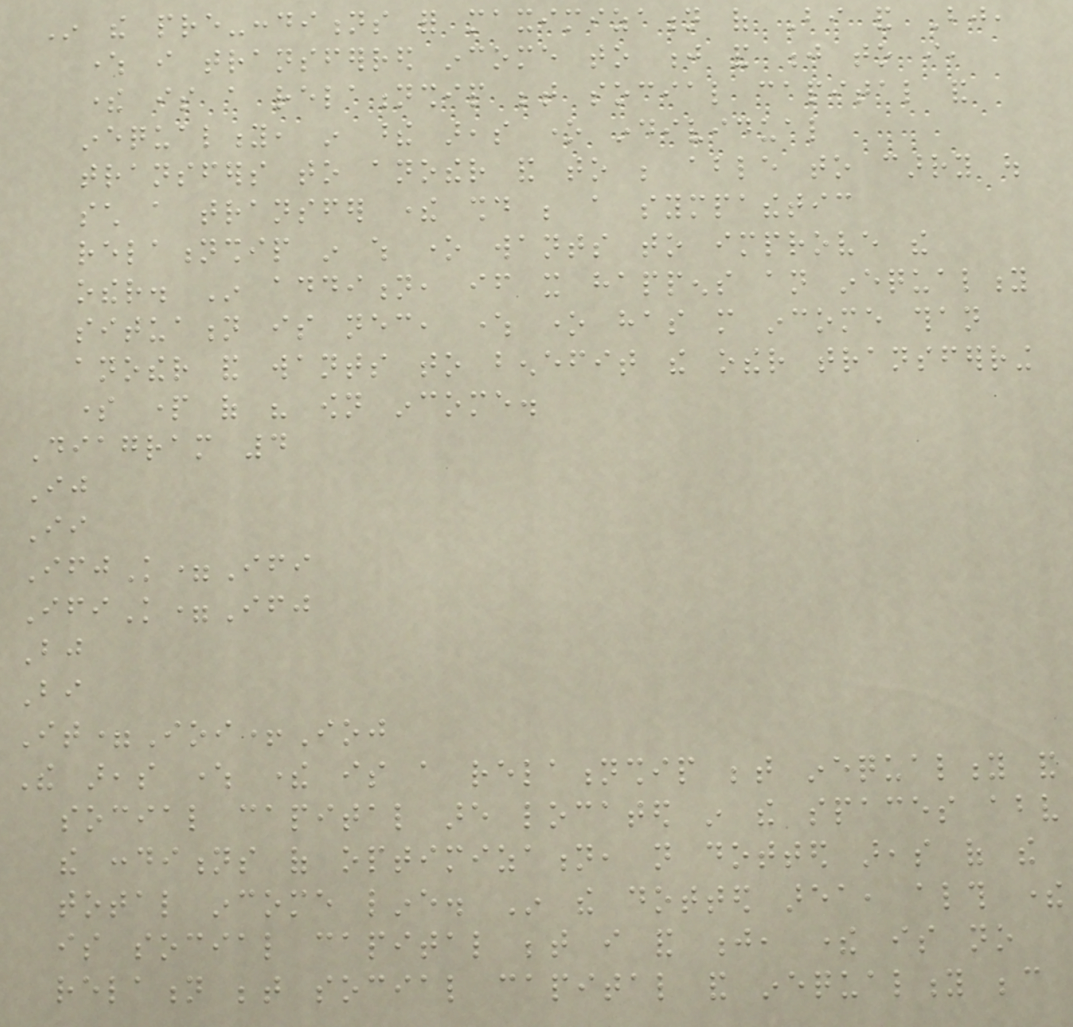In the pre-conditions for maximization of Bi and Bj,
where i transferred income to j and j to i,
there is a relationship between social capital and
inequality, in these areas one individual
transfers to another and to be able to carry out
such a transfer there should be a sympathetic
relationship in which one wants to improve the
other. In addition, if it happens an inequality
situation is necessary, where one has more income than
another and wants to benefit the other transferring
some part of his own income.
Diagram 4
Ij
Ii
IfjK=Ifi
IfiK=Ifj
Bj
Bi
It=Ioi+Ioj
The areas where there is a relationship between inequality and
social capital are located in the spaces above
the conditions of optimization, not dotted areas of the
total income line. In the dotted area, although there
is social capital between i and j, there is no
relation between social capital and inequality because
